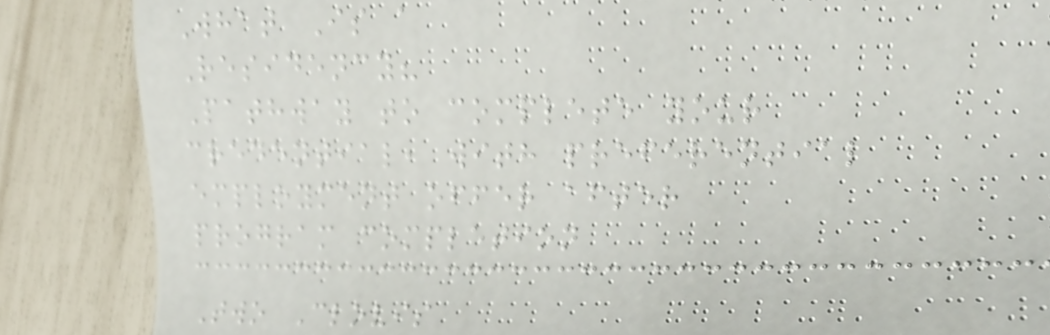What Is a
Residency?
Pathway to complete your
credential, with preferential
employment offer after
program completion
Two Clovis
